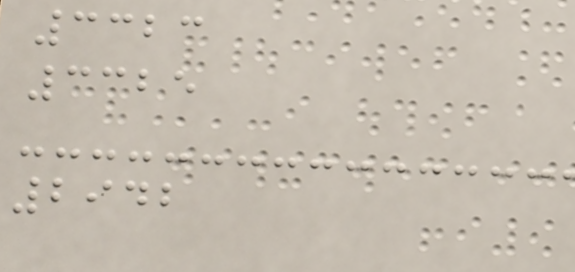3323
3325
2942
